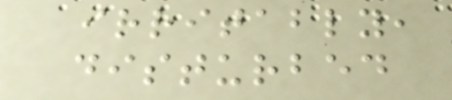irritably,
disturbed
